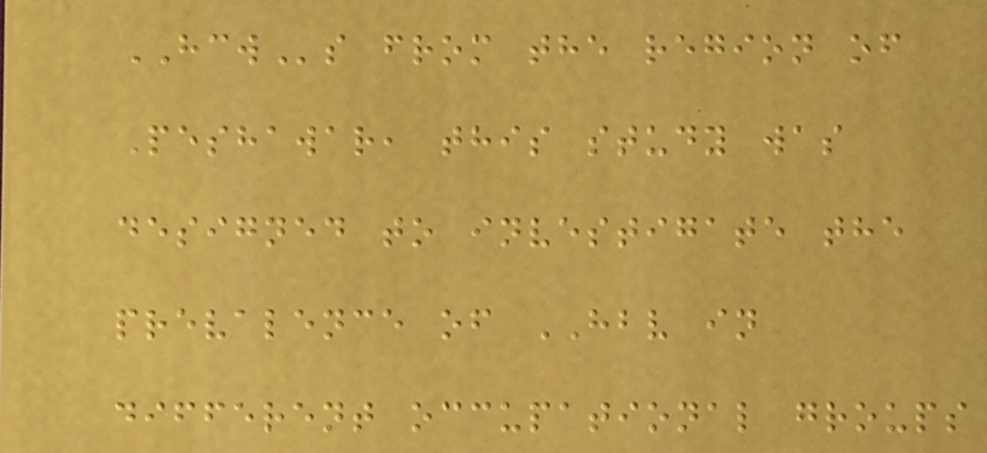HCWs from the region of
Peshawar, this study was
designed to investigate the
prevalence of HBV in
different occupational groups
